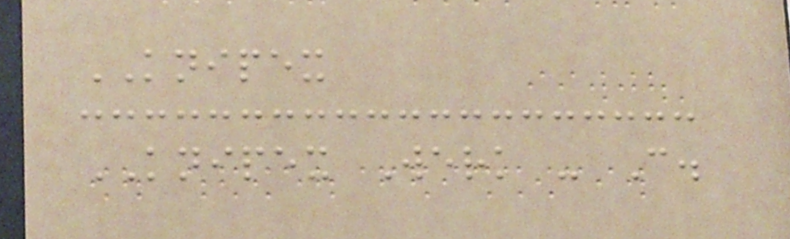KNIPEX
KNIPEX Werk - C.
